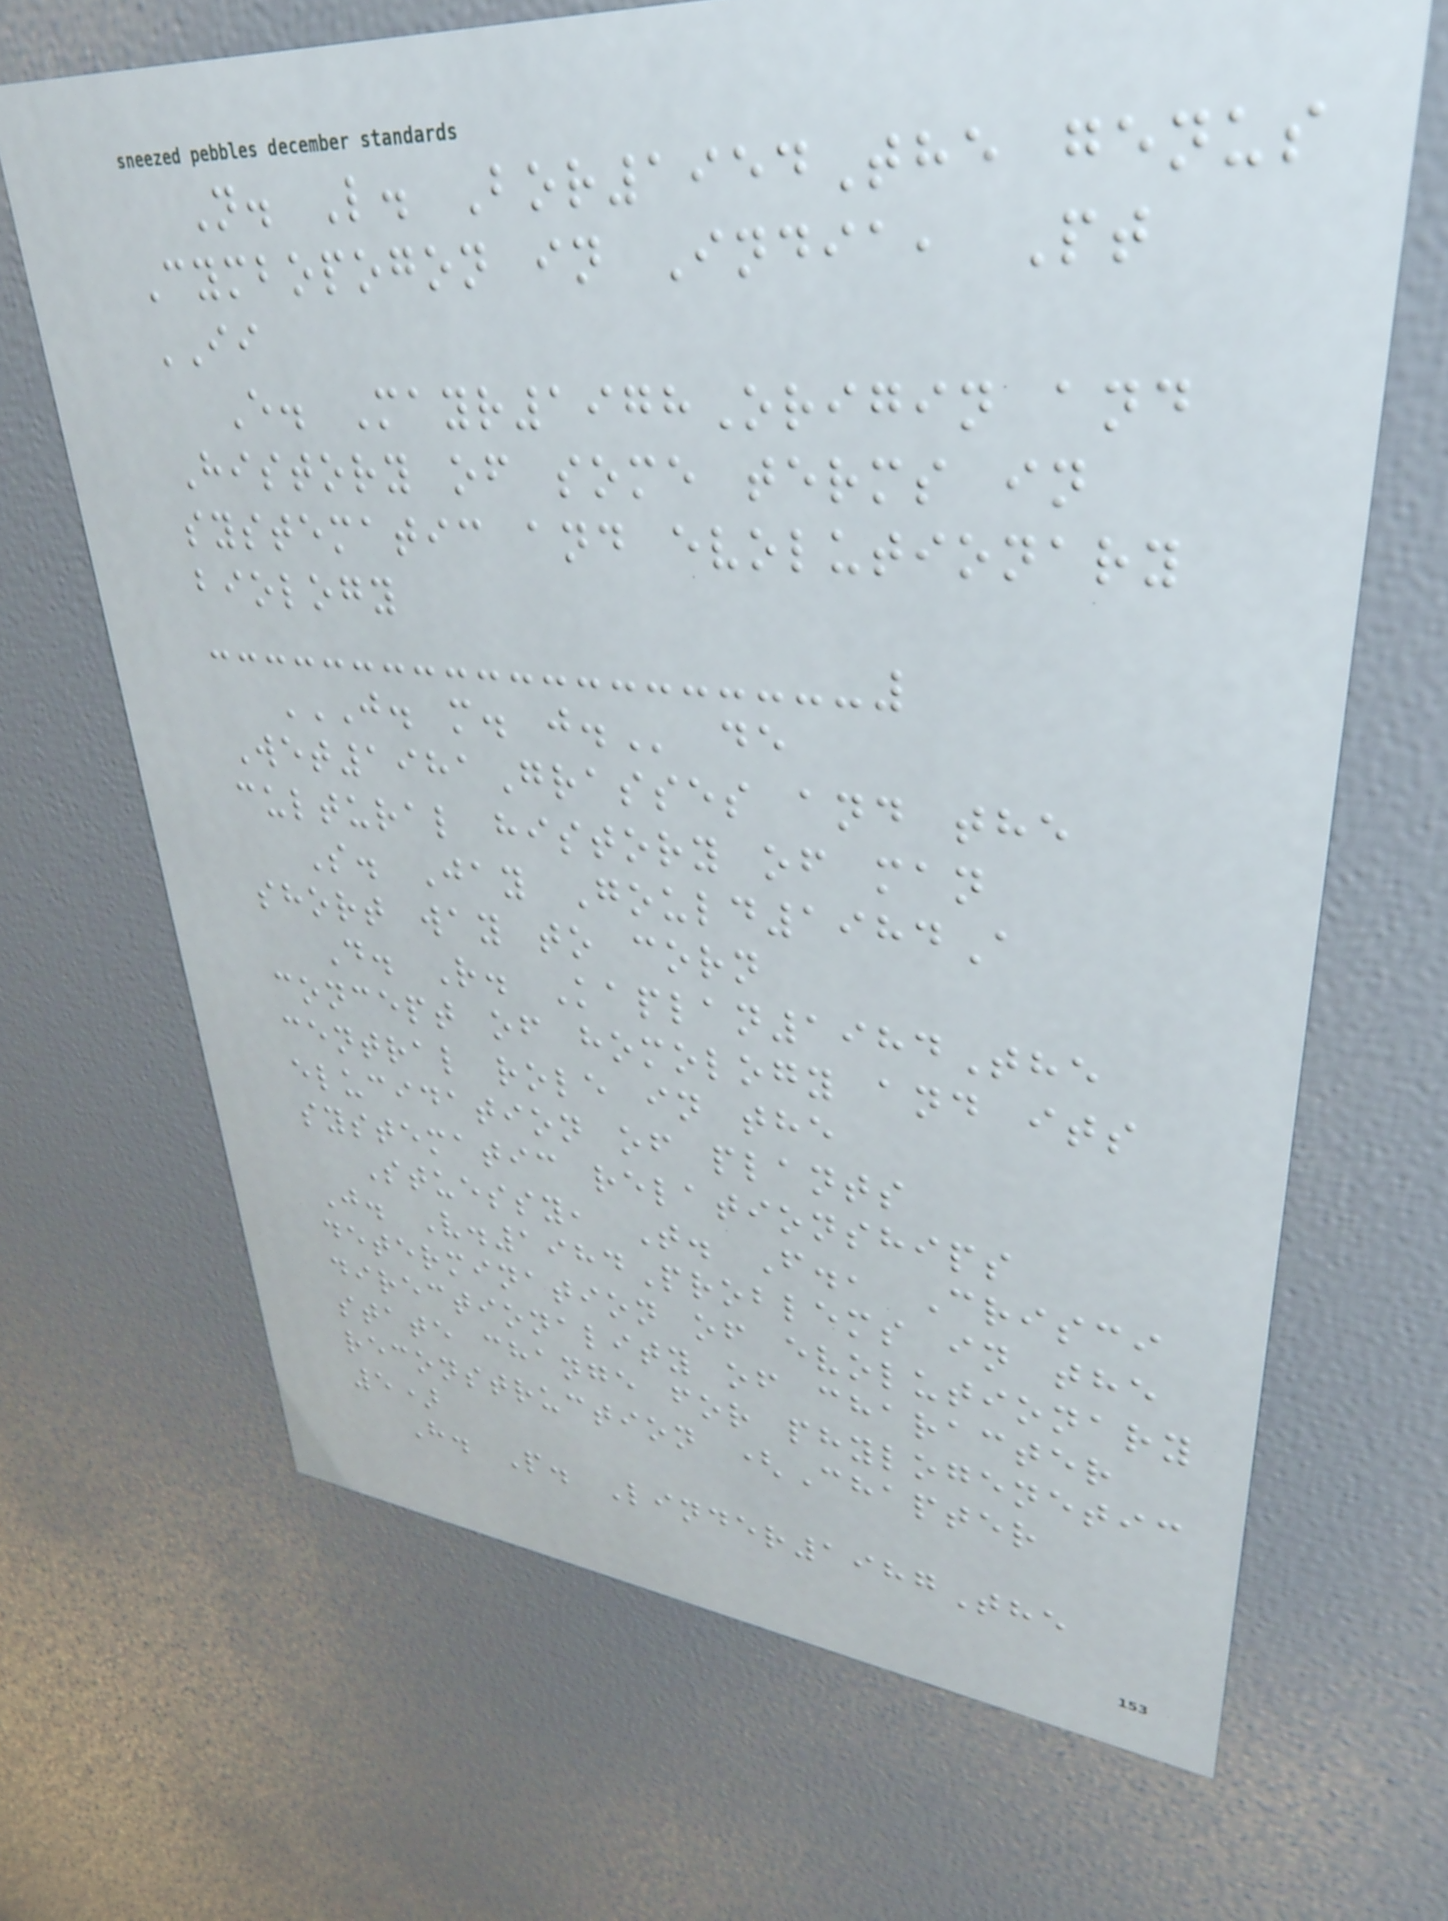N. L. Bor1954The genus
Cymbopogon in India, Pt
II
E. Mayr1978Origin and
History of some terms in
systematic and evolutionary
biology
J. M. J. de
Wet1981Grasses and the
cultural history of man
S. Jay Gould1984A
short way to corn
D. R. Kaplan1984The
concept of homology and its
central role in the
elucidation of plants
systematic relationships
Stuessy, T. F., Crisci
J. V.1984Problems in the
determination of evolutionary
directionality of character
state change for phylogenetic
reconstruction (Chapter
5)
H. P. Linder1987The
